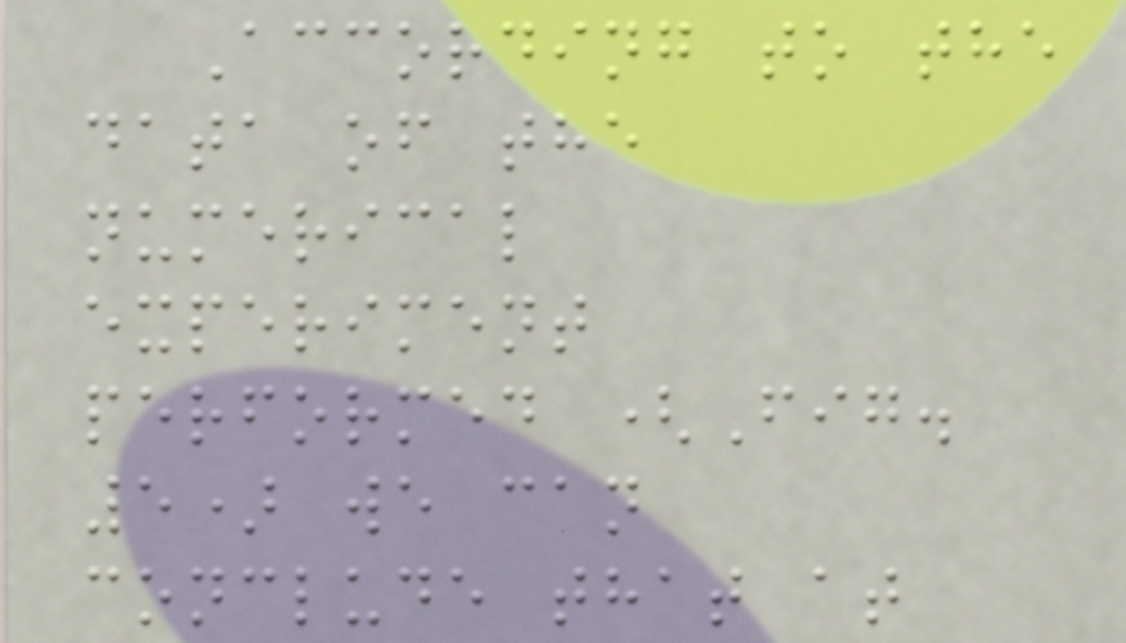According to the
data of the
numerical
experiment
performed (Fig.
5) we can
conclude that at
